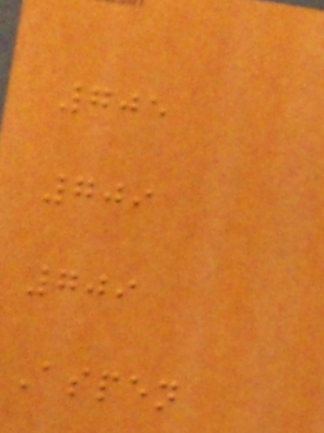705
709
709
Aspen
